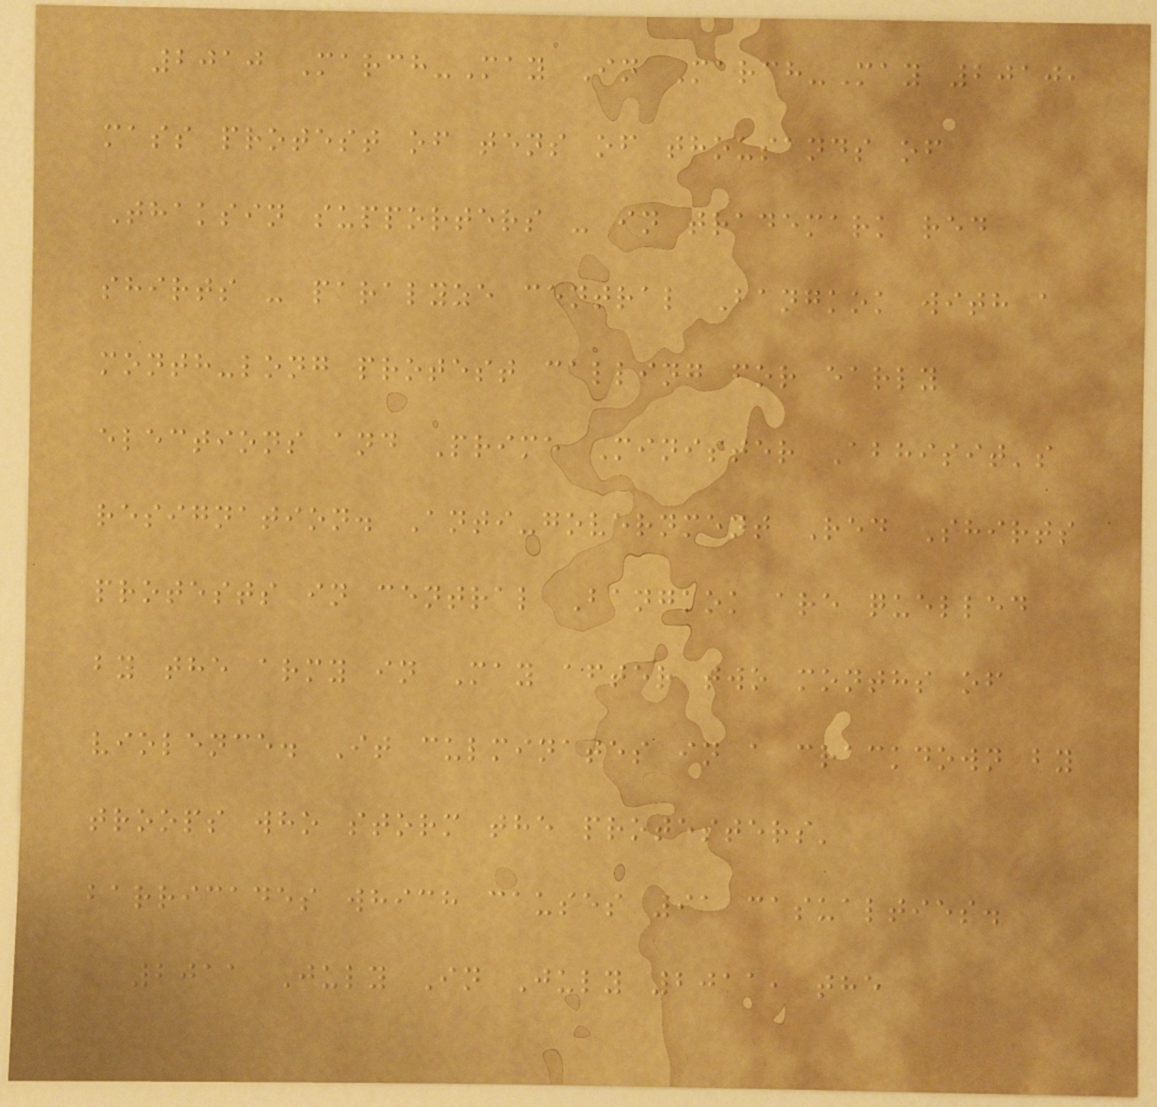2010 March-May In March-May 2010,
mass protest of tens of thousands of
Thaksin supporters - in trademark red
shirts - paralyze central Bangkok with a
month-long protest calling for early
elections and Prime Minister Abhisit's
resignation. Anti-government Red Shirts
protests in central Bangkok are quelled
by the army in May after two months of
violence. It culminates in a crackdown by
troops who storm the protesters'
barricades which causes 91 casualties.
2011 July In July 2011, the
